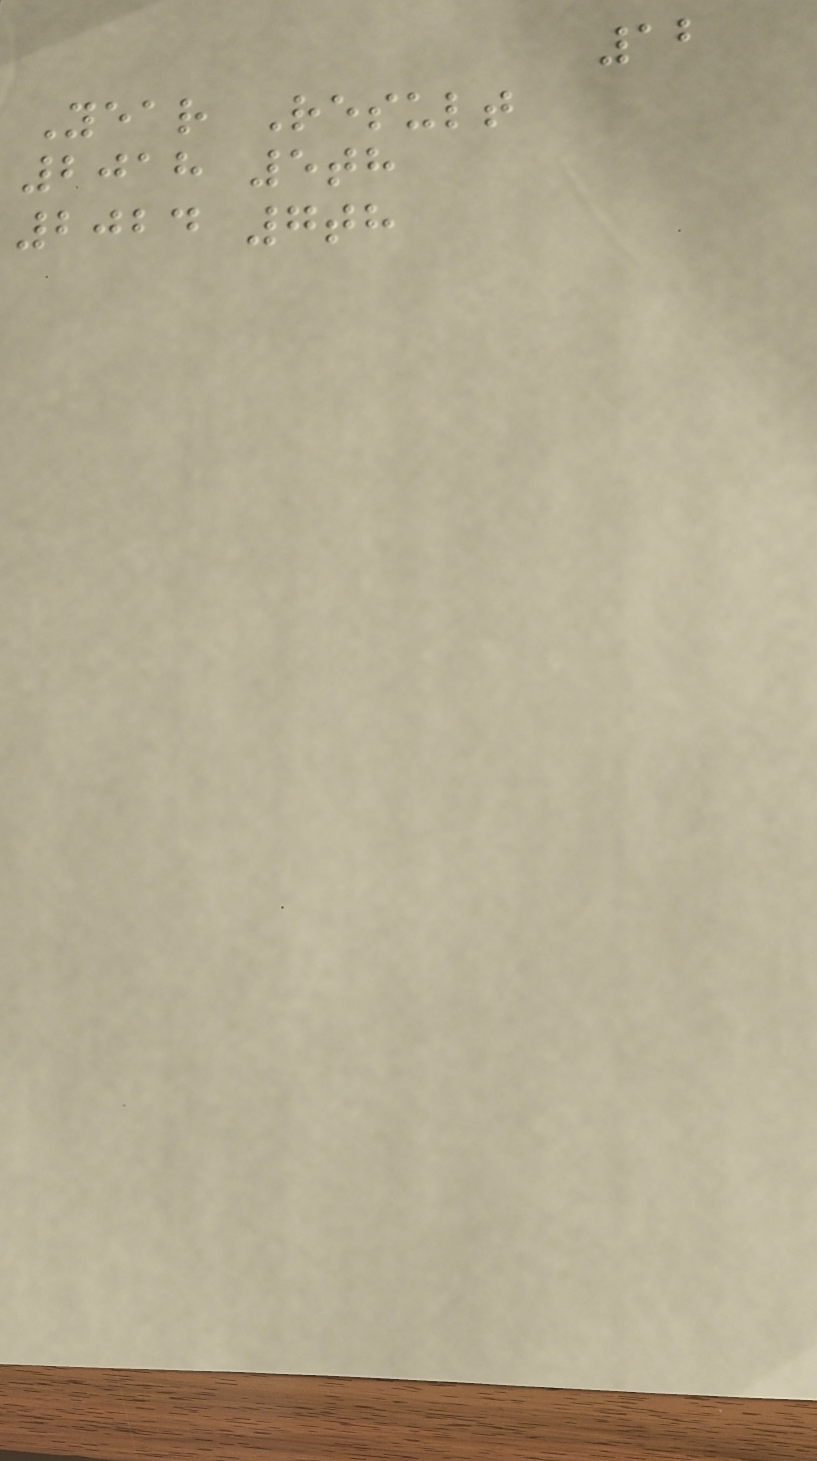12
Year Result
2018 5th
2024 7th
